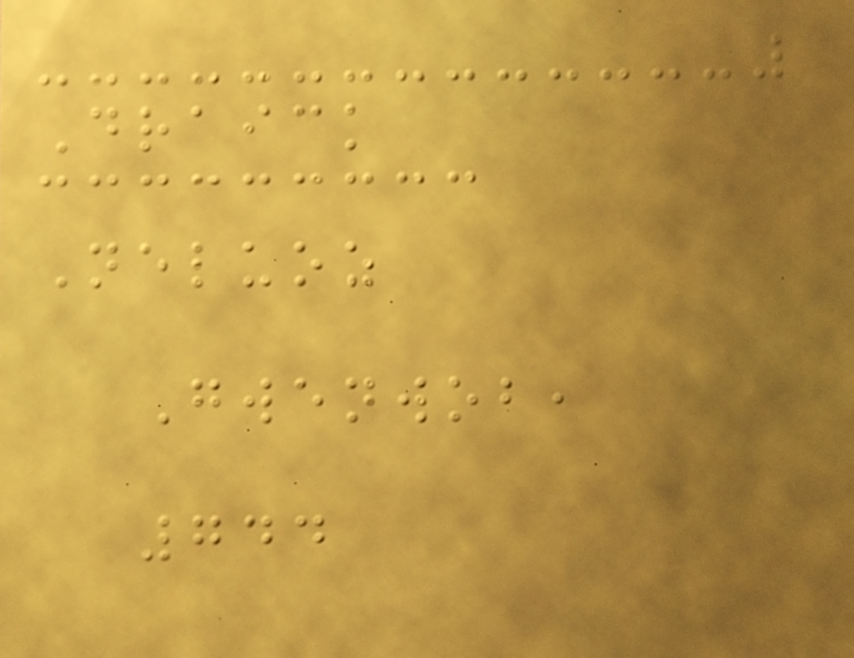Draick
Neluoz
Gwenwob,
744
